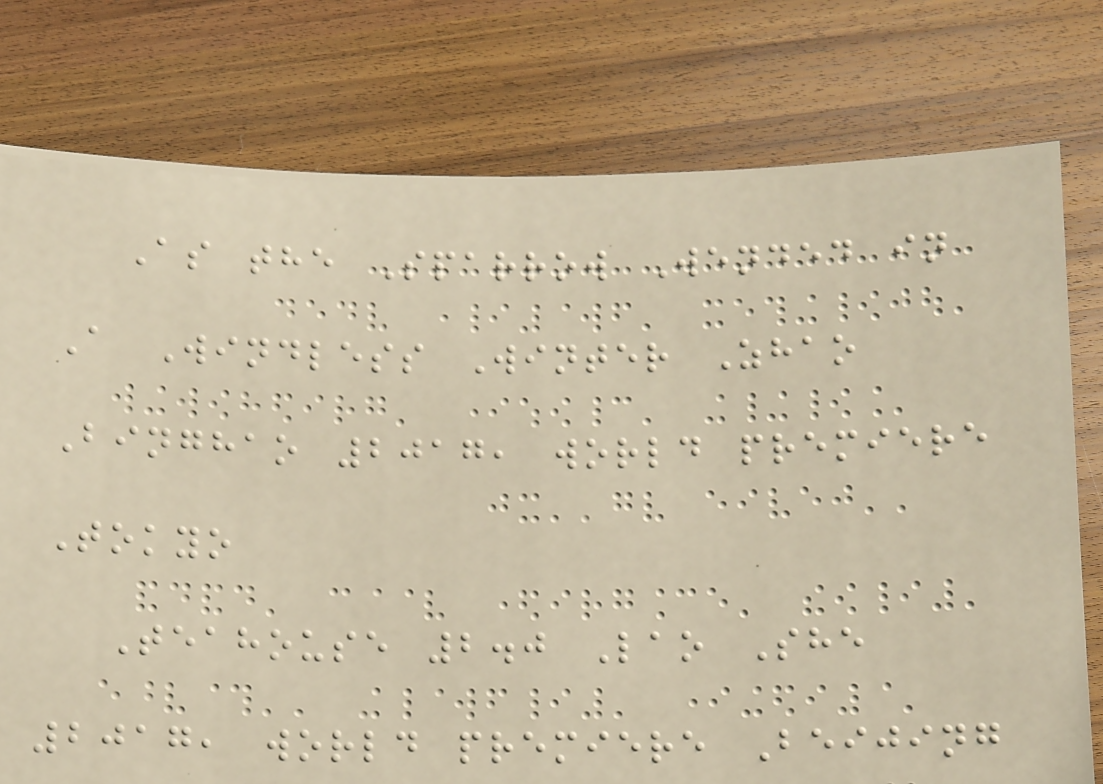As the Sparrow Wended in
A Windless Winter Zhao
Binghao 2017, world premiere
Tokyo
Teahouse 2.0 Lao She
2017, world premiere Beijing
